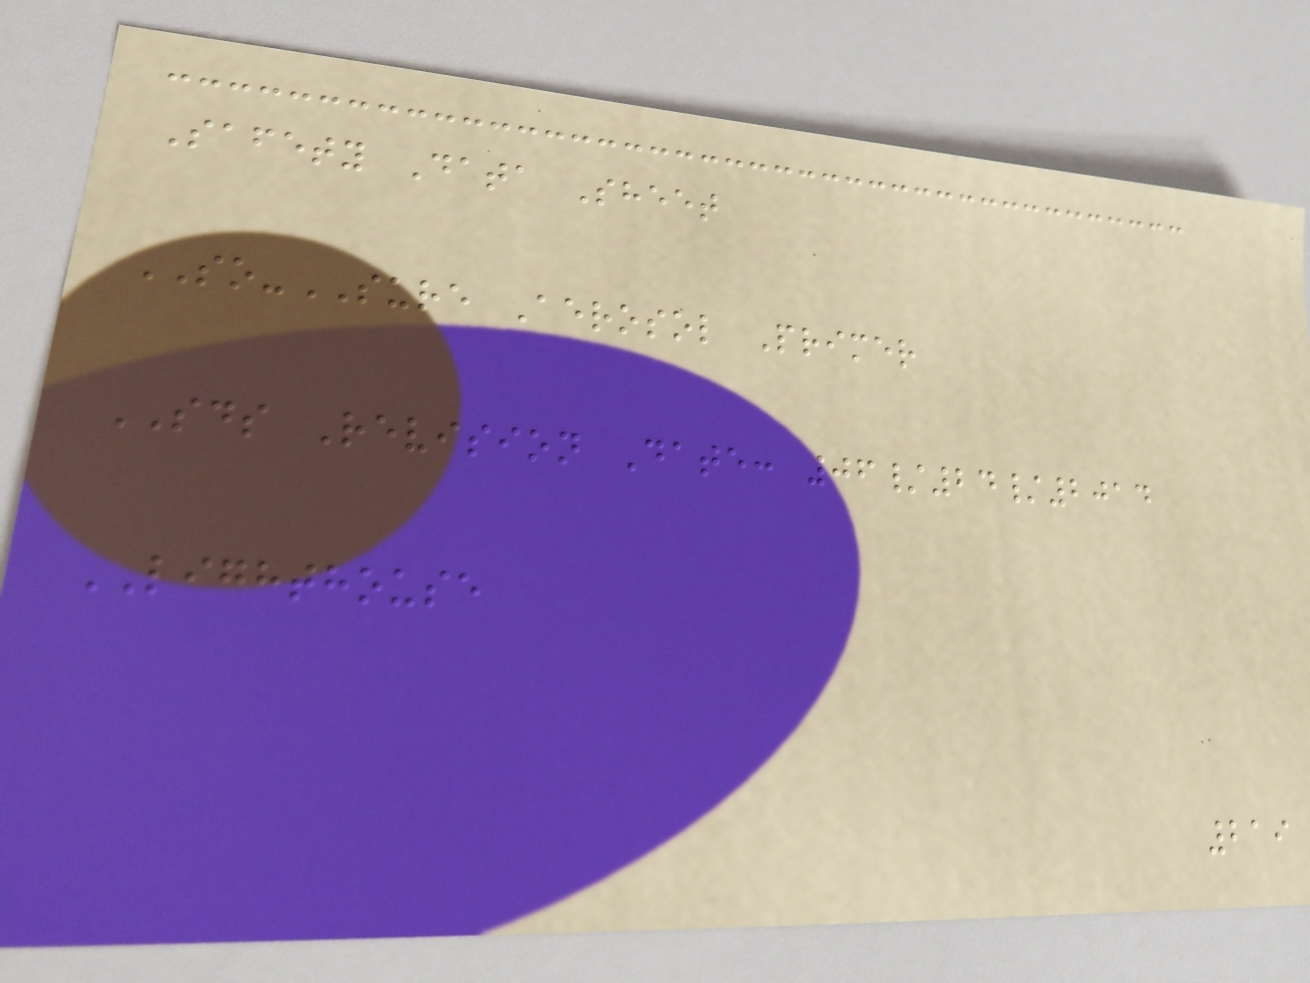Safety Data Sheet
SO-SURE Aerosol Primer
SDS Revision Date: 06/24/2014
LIGHTHOUSE
219
